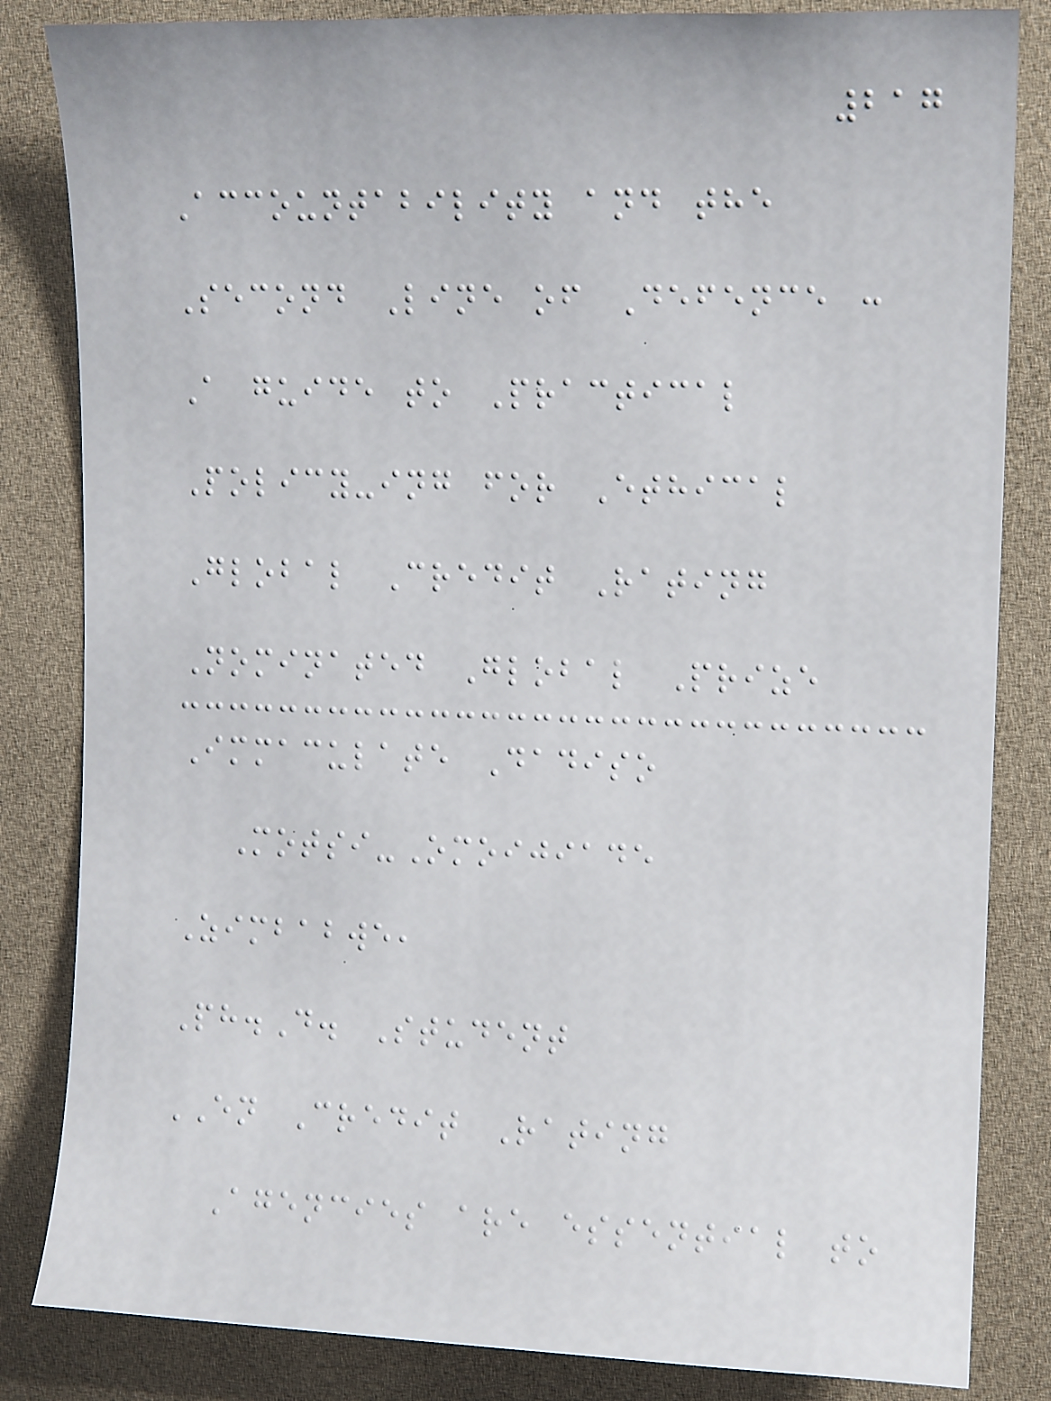217
Accountability and the
Second Line of Defence :
A guide to Practical
Policy-ing for Ethical
Global Credit Rating
Nominated Global Prize
Immaculate Dadiso
Motsi-Omoijiade
Zimbabwe,
Ph.D. Student
EN Credit Rating
Agencies are essential to
